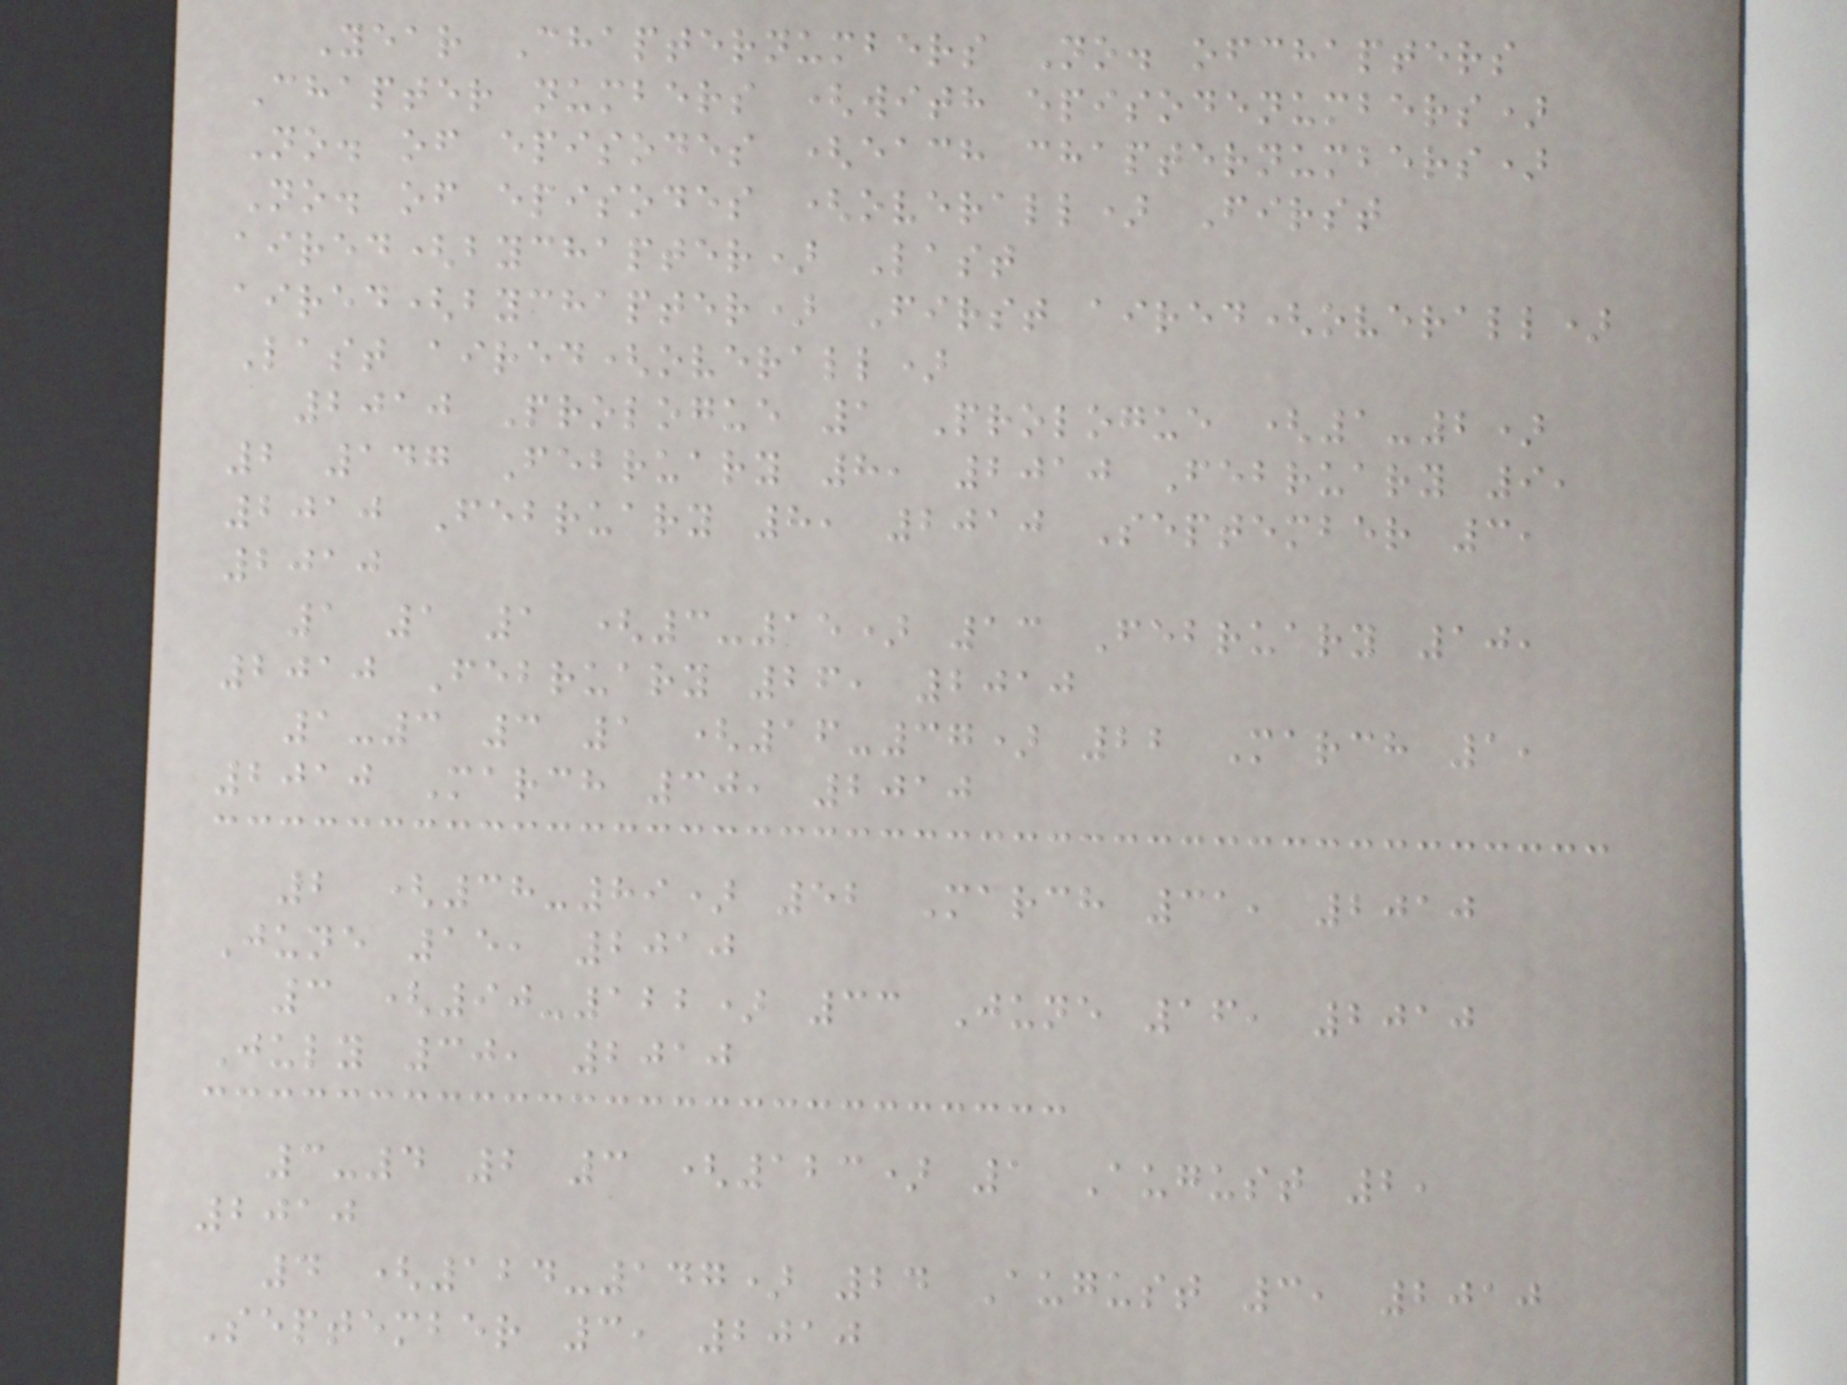Year Chapternumbers No. ofchapters
Chapter numbers (with episodenumbers)
No. of episodes (each chapternumbers)
No. of episodes (overall) First
aired(bychapter) Last
aired(bychapter) First aired(overall)
Last aired(overall)
2010 Prologue 1 Prologue (1-2)
2 147 February 8, 2010 February 9,
2010 February 8, 2010 September 3,
2010
1 1 1 (3-15) 13 February 10,
2010 February 26, 2010
1-3 3 1 (16-37) 22 March 1,
2010 March 30, 2010
2 (38-89) 52 March 31, 2010
June 15, 2010
3 (90-122) 33 June 16, 2010
July 30, 2010
3-4 2 3 (123) 1 August 2,
2010
4 (124-147) 24 August 3, 2010
September 3, 2010
